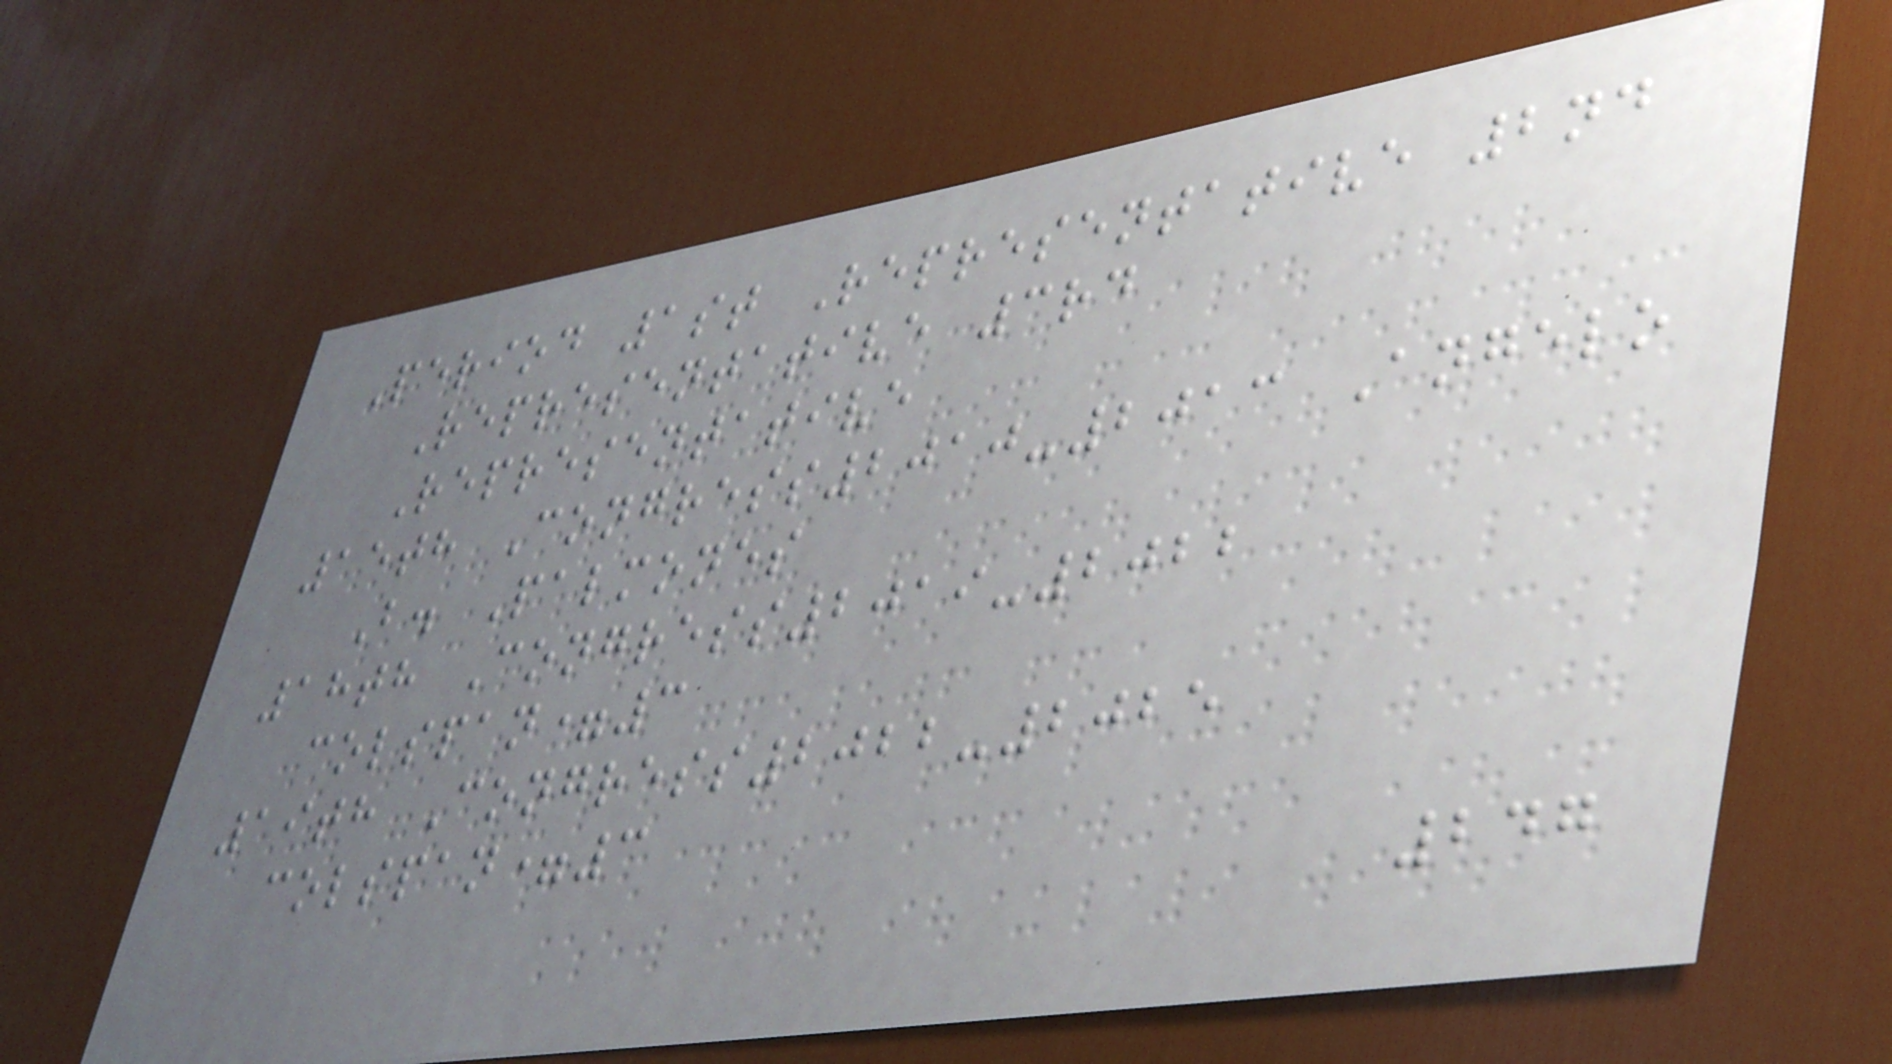Period 1st Representative 2nd
Representative 3rd
Representative
15th Congress2010-2013 Angelo
B. Palmones
18th Congress2019-2022
colspan=3
19th Congress2022-2025
colspan=3
247
